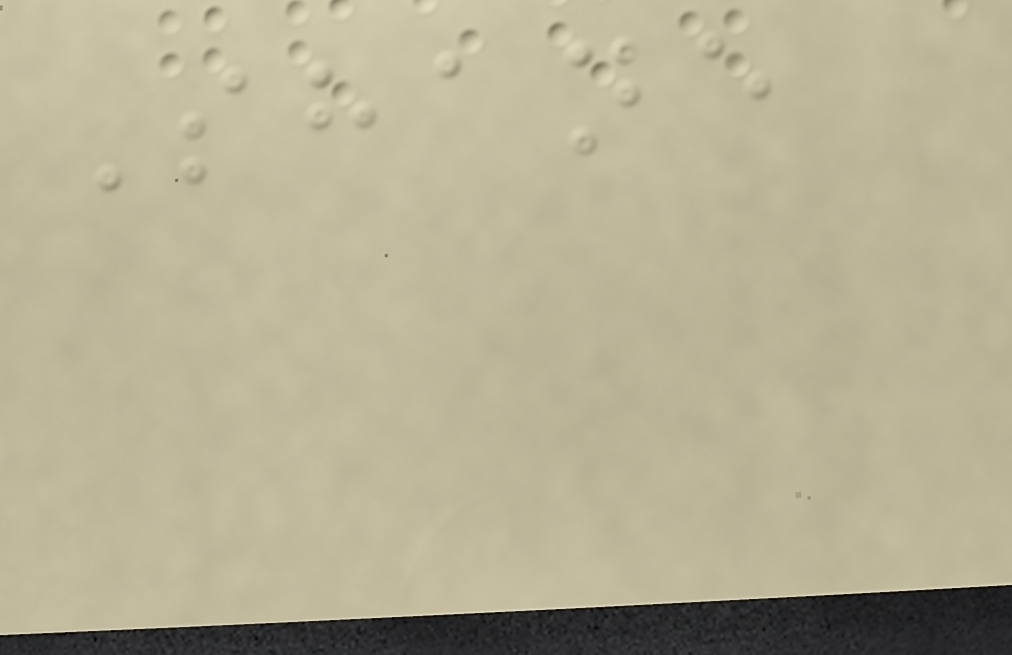Shane
